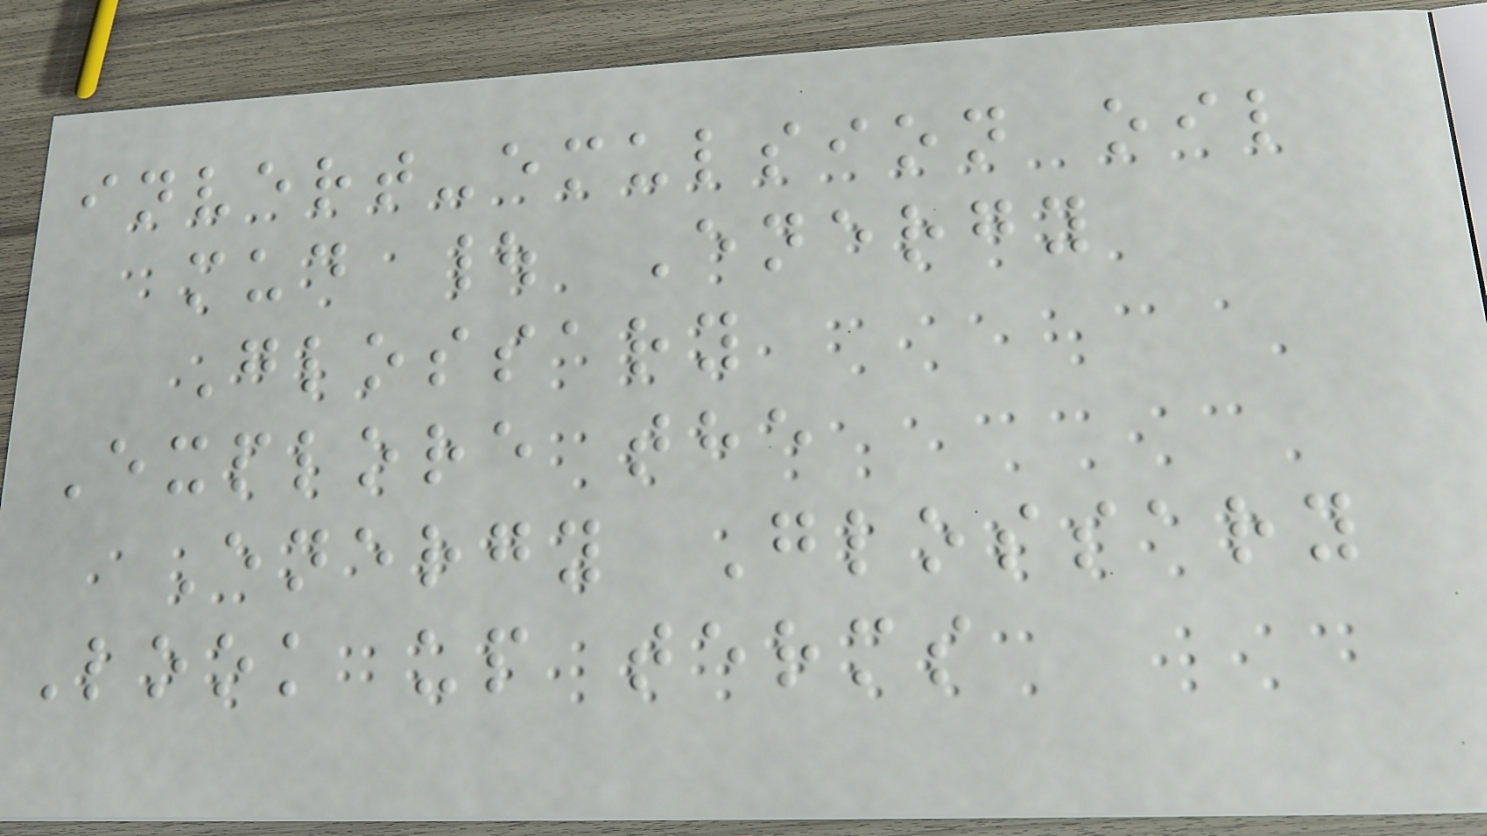invert-emulsion oil
mud | Energy
Glossary
Explore the
Energy Glossary
Look up terms
